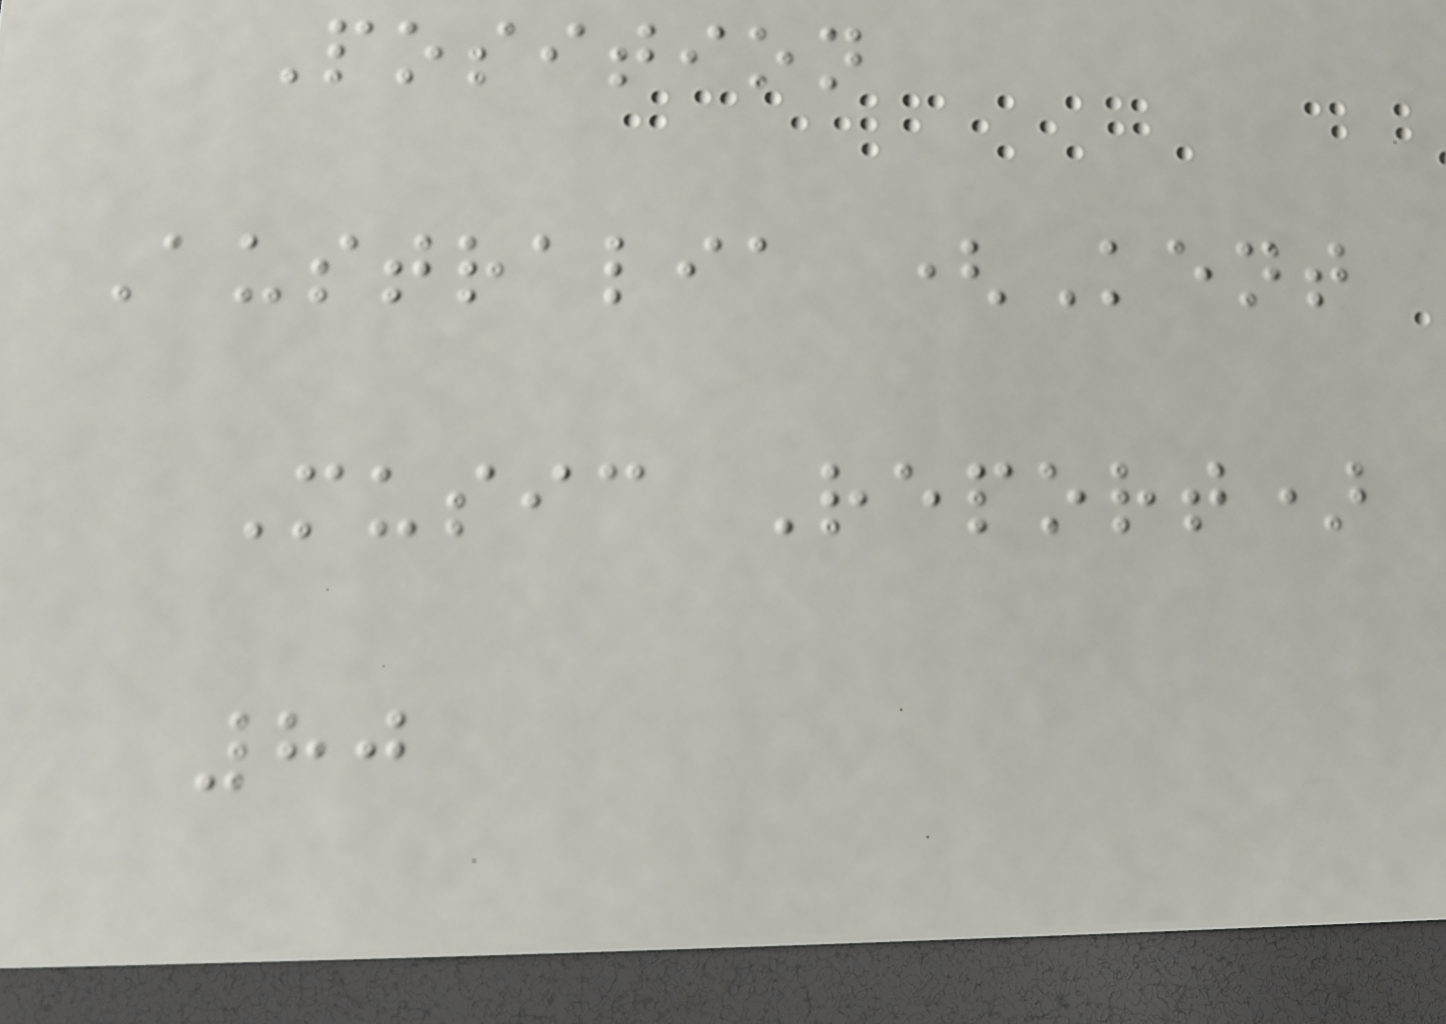Position
Australia (Kent
Music Report)
80
